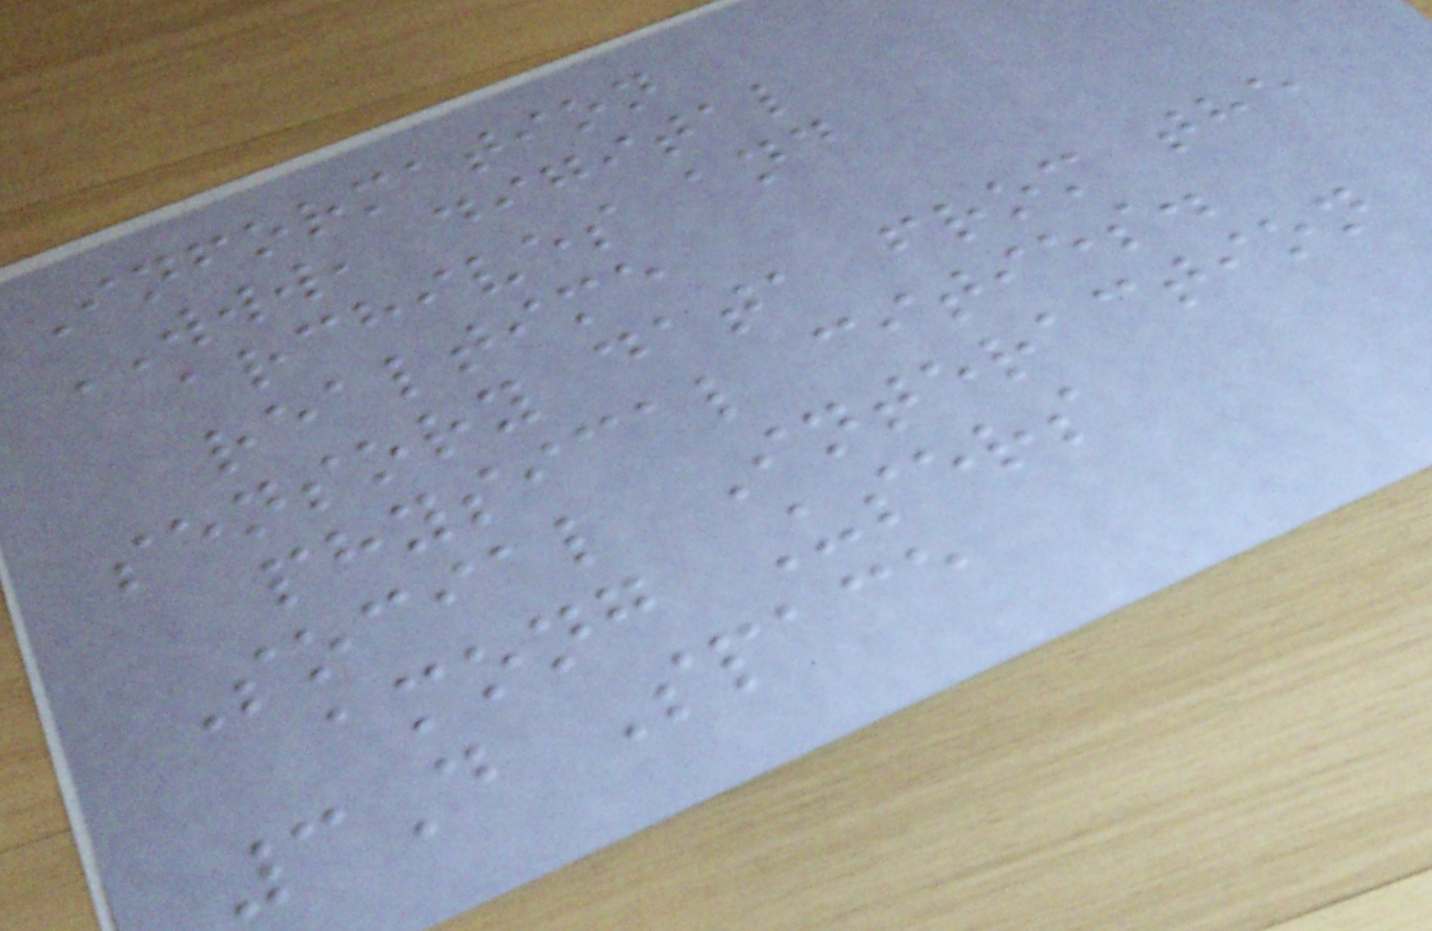Information
WWW, digital
archives and
realtime
sensory data from the
physical cities.
Social Interaction
among Users
3D Space
